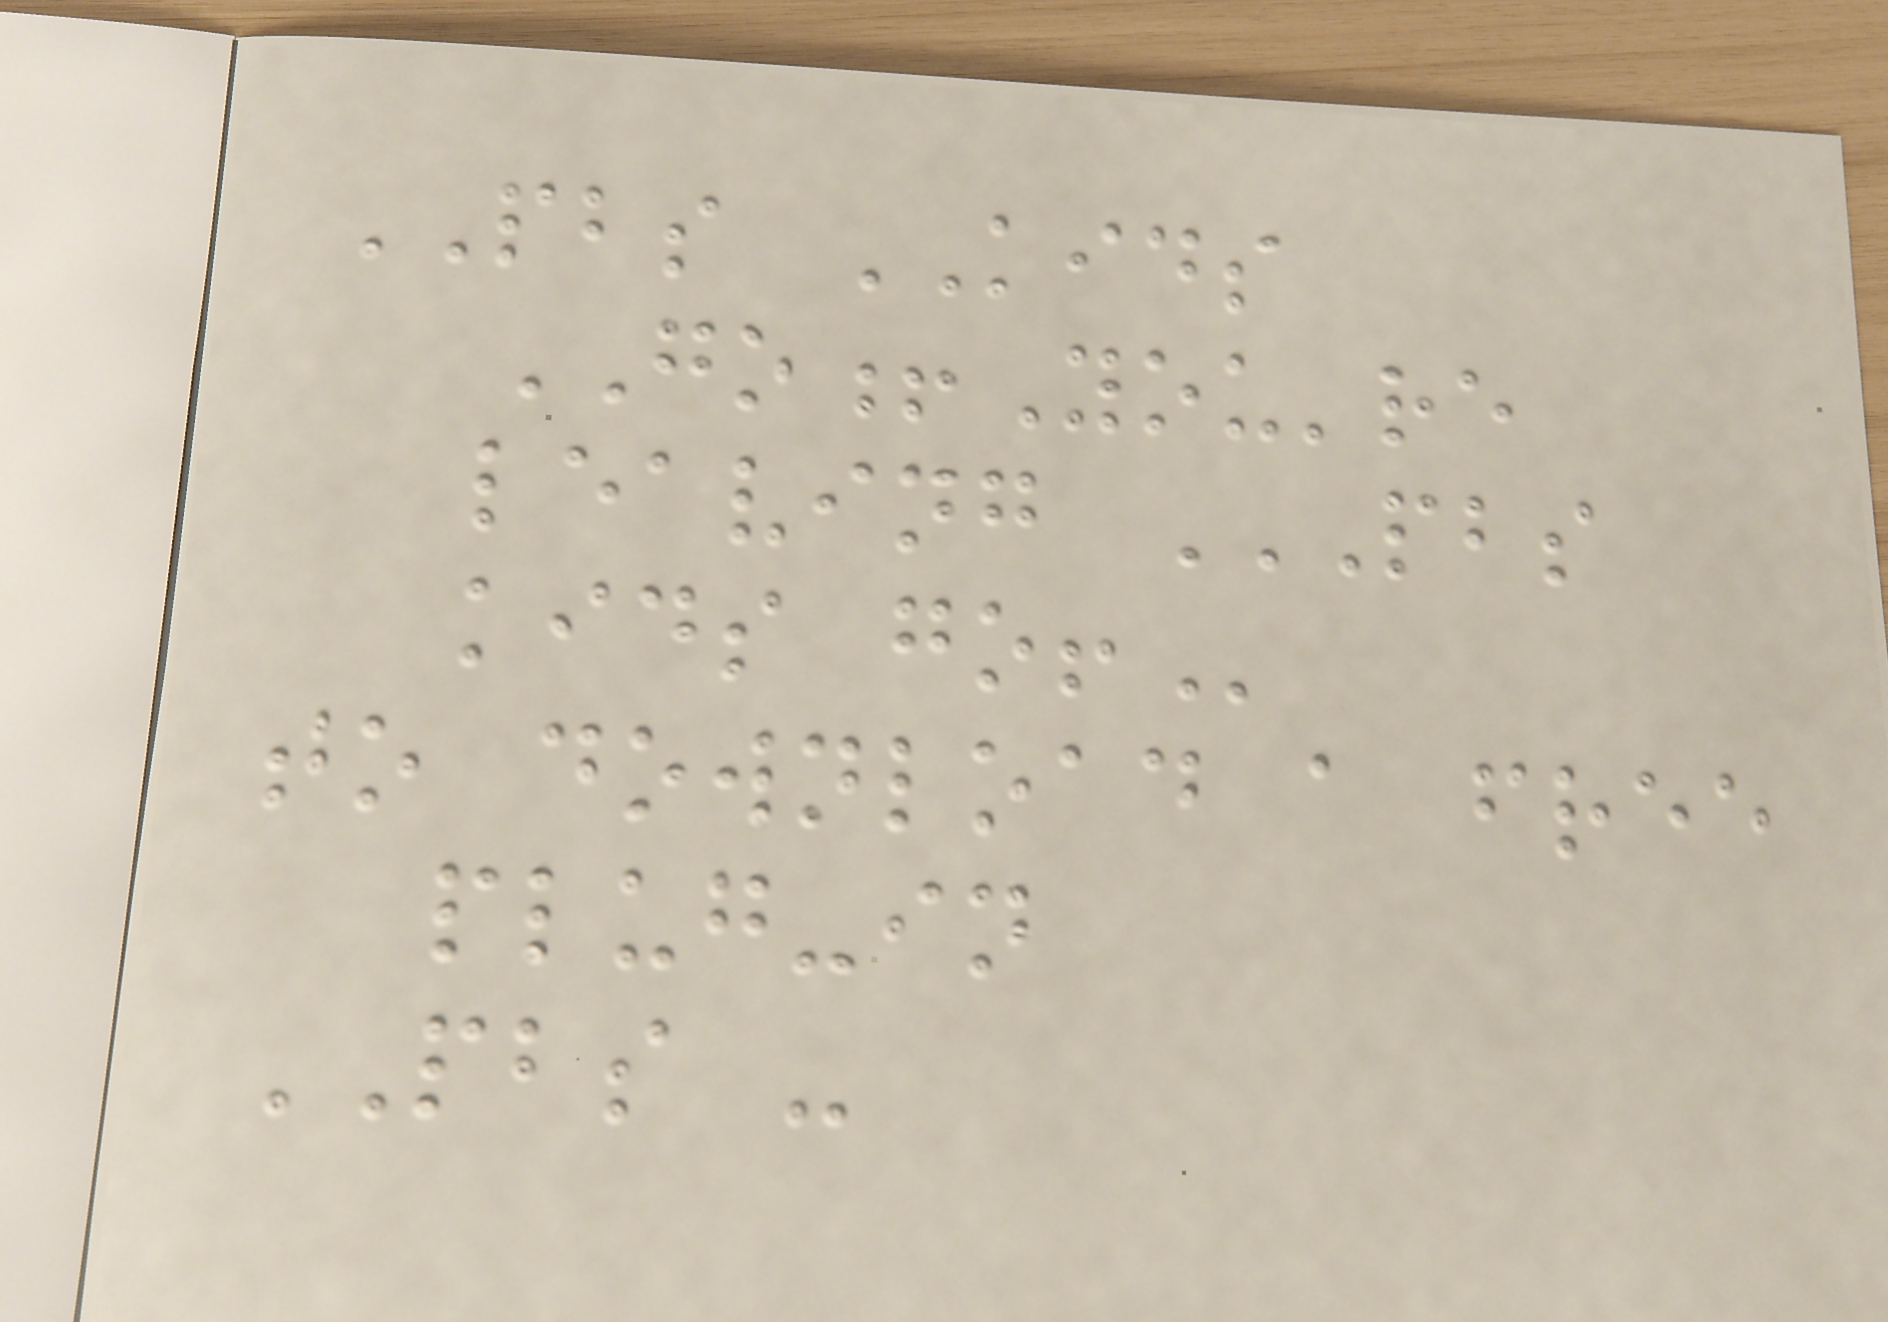PBS KIDS
GO!You're
leaving PBS
KIDS GO!
to download a free
plug-in
PBS -
